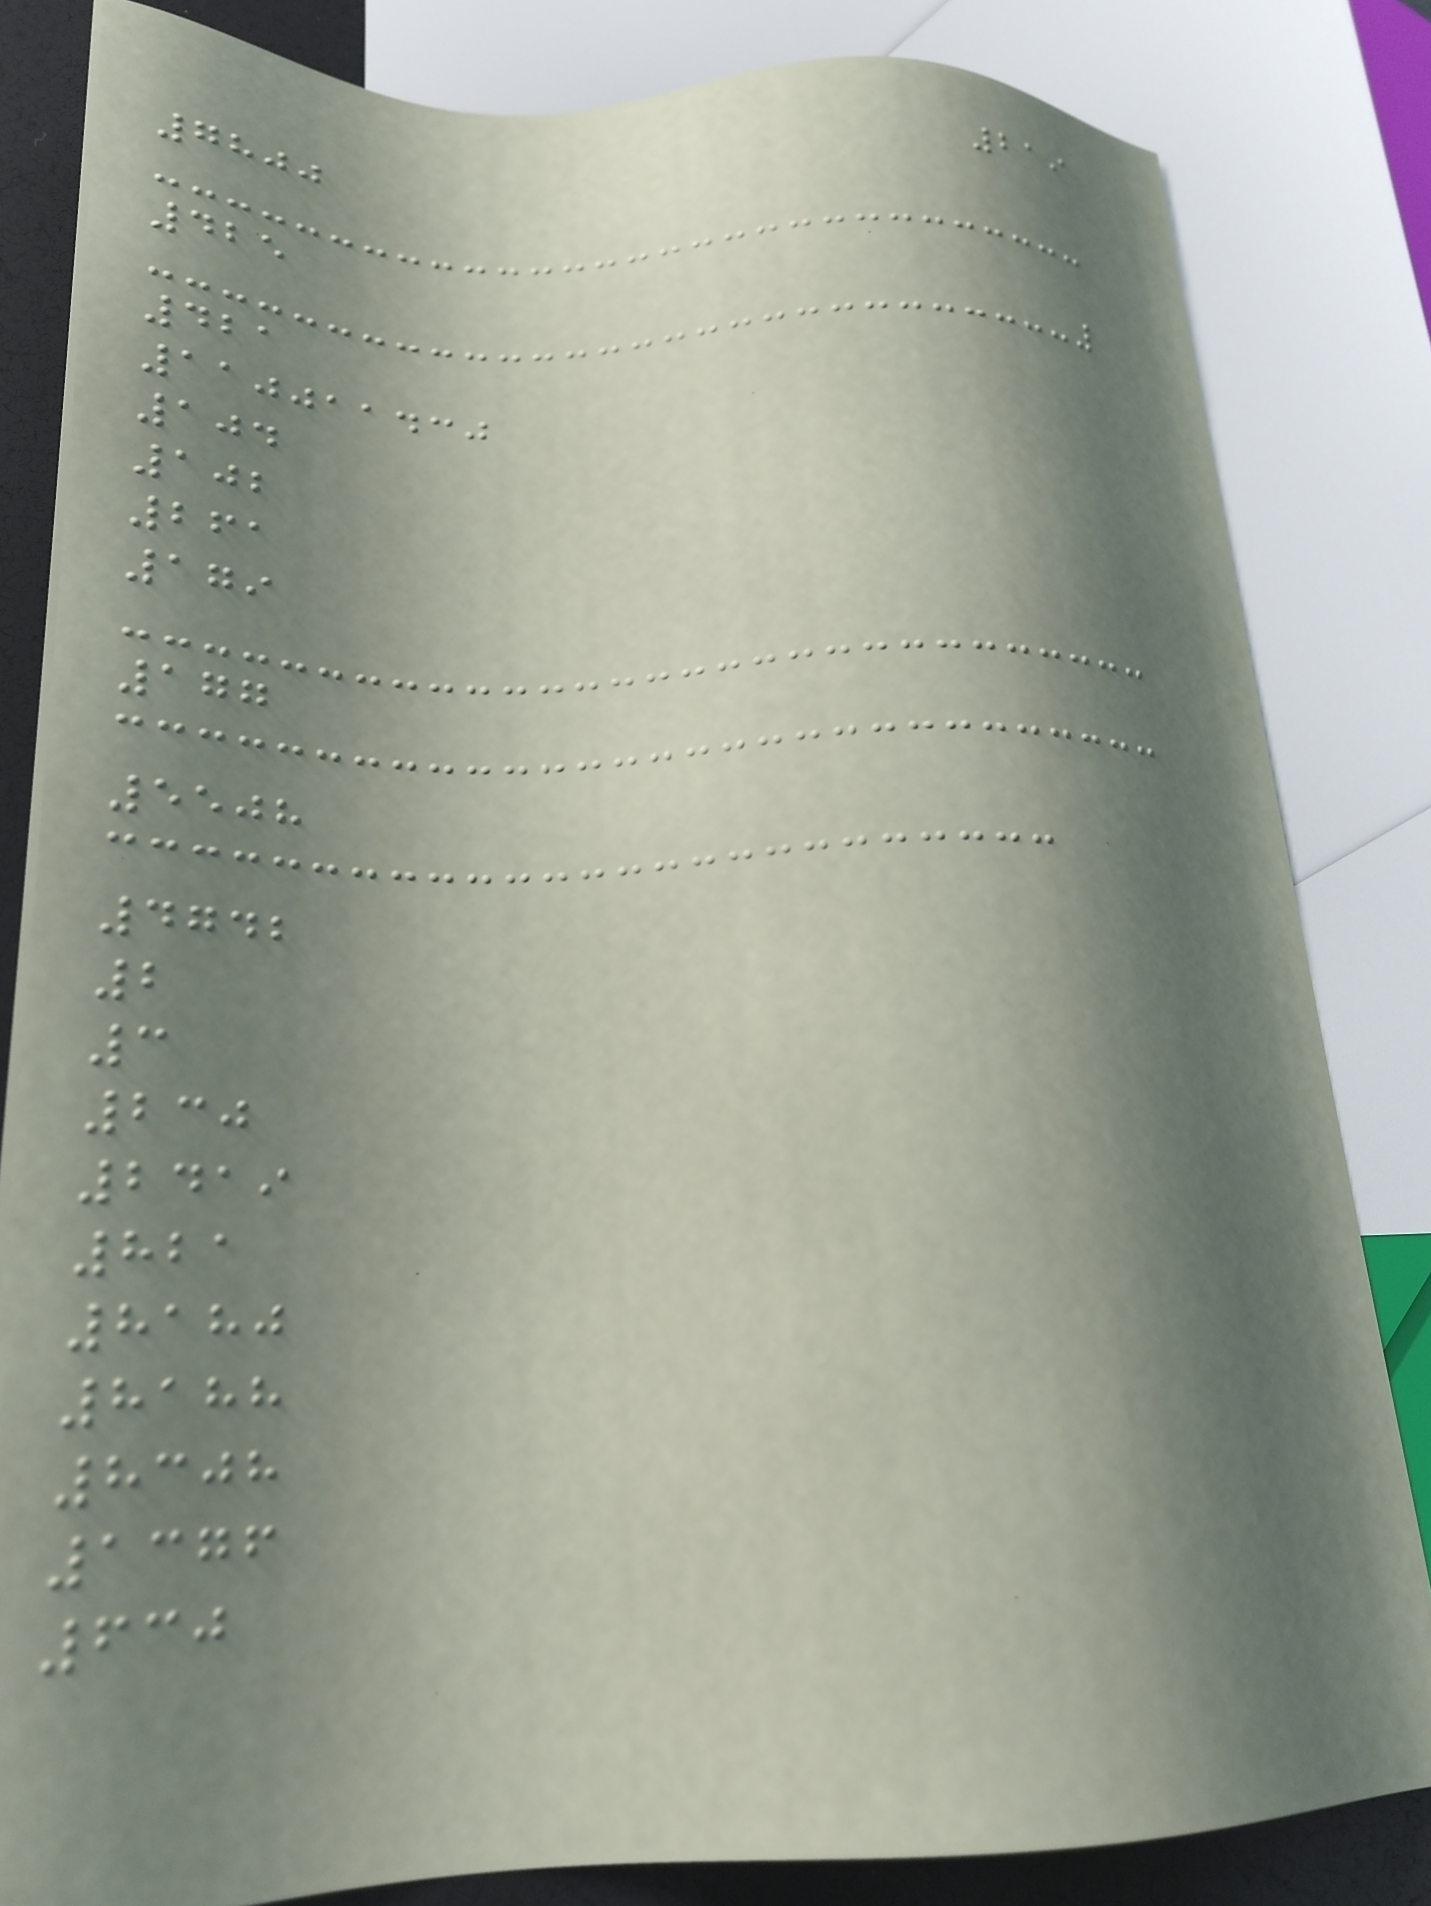219
7800
425
421
110011430
104
102
261
179
177
5508
4742
2
3
230
2419
821
8180
8188
8308
1376
630
